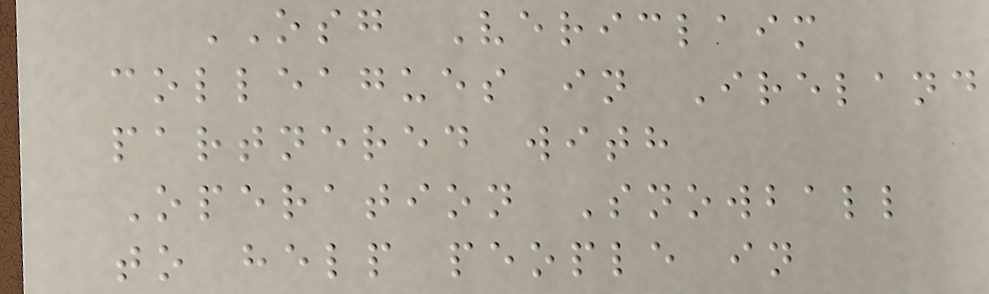OSG Vericlaim
colleagues in Ireland
partnered with
Operation Snowball
to help people in
